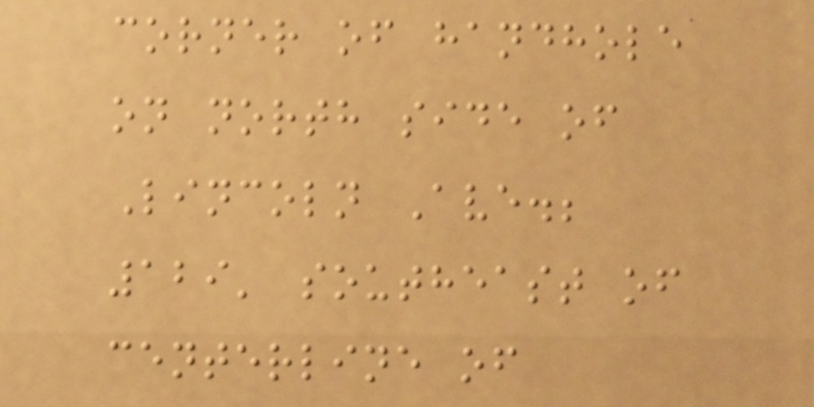corner of handhole
on north side of
Lincoln Ave.;
129' southeast of
centerline of
